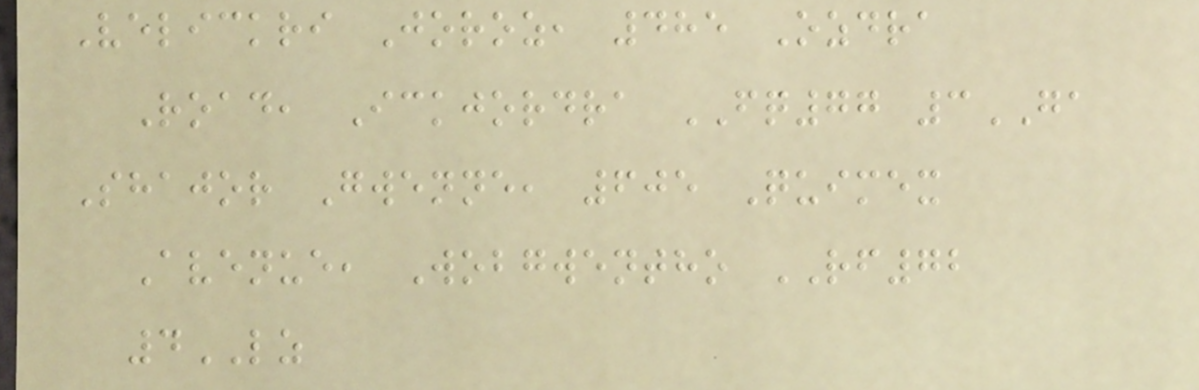Velickri Joroz, 485 Ozdra
Road, Ickjordra FQ77 3GA
Shajor Gwenne, 605 Quimex
Avenue, Wobgwentho RF72
4LZ
